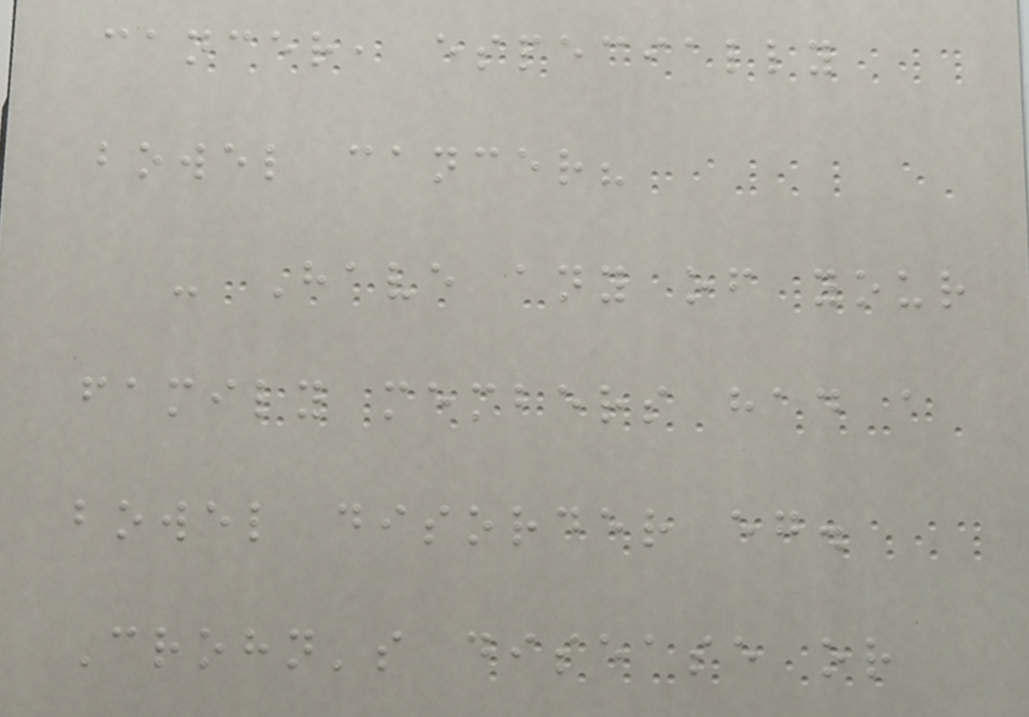cancer, especially
bowel cancer?
- Have any of your
family members had a
bowel disorder eg.
Crohn's disease or
